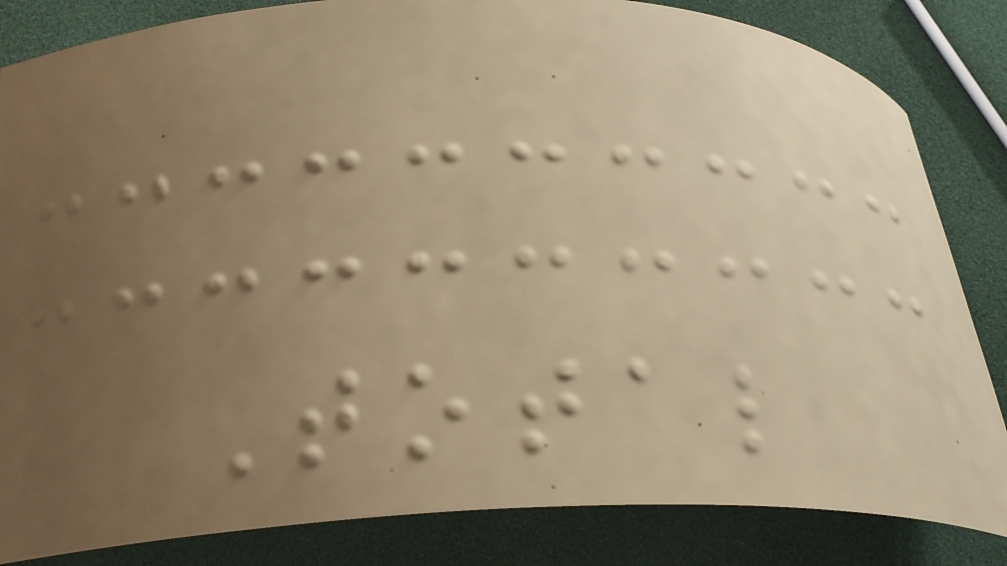Total
